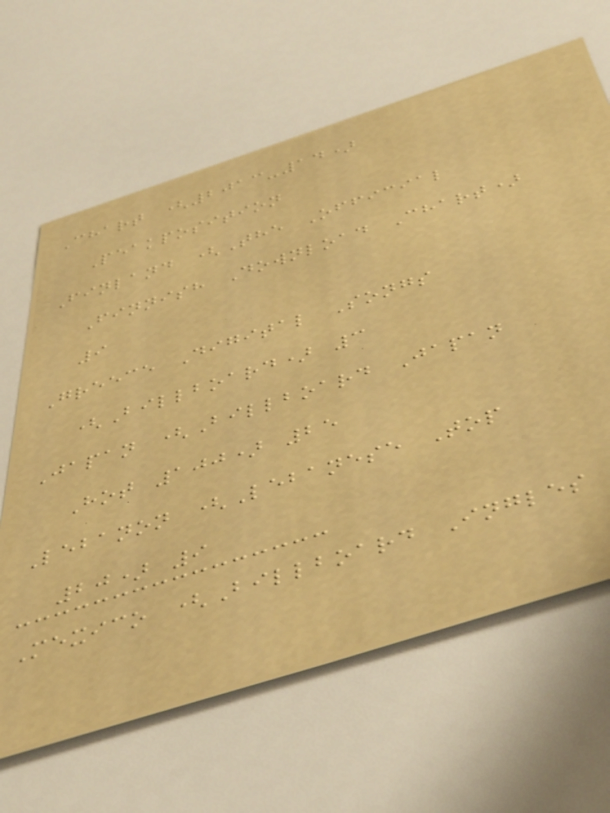Chart (2013-14)
Peakposition
Finland (The Official
Finnish Download Chart)
9
Greece Digital Songs
(Billboard) 3
Japan (Billboard Japan
Hot 100) 25
Lebanon (Lebanese Top
20) 9
Mexico (Billboard Ingles
